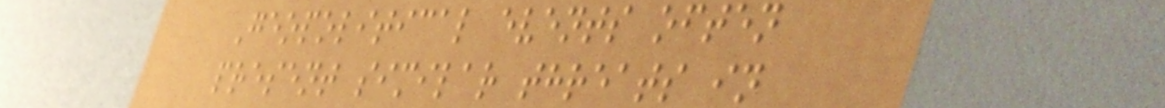Geopolitical events often
present similar threats in
